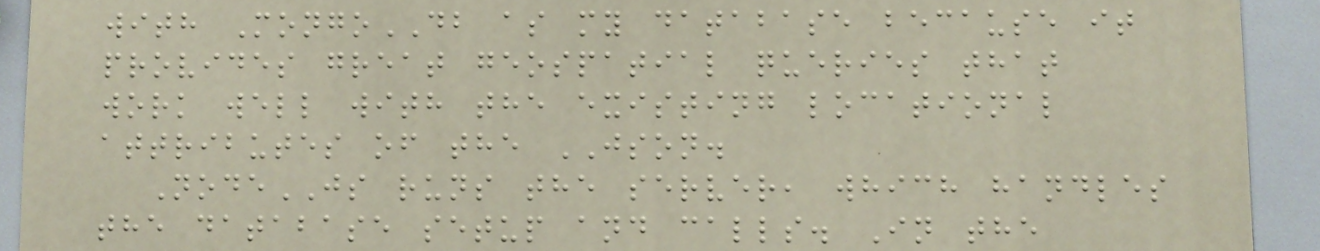with MongoDB as my database because it
provides great geospatial queries that
work well with the existing locational
attributes of the JSON.
NodeJS runs the server, which handles
the database setup and calls. In the
